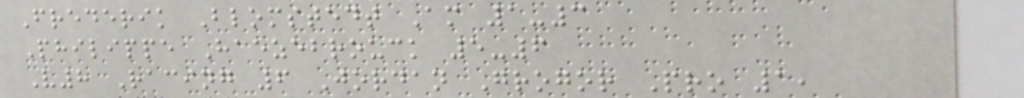Frederik Blomstedt Am 1-3
Philippe Haezebrouck 5-6
V8 Racing 6 Jordan Grogor Pro 1,
